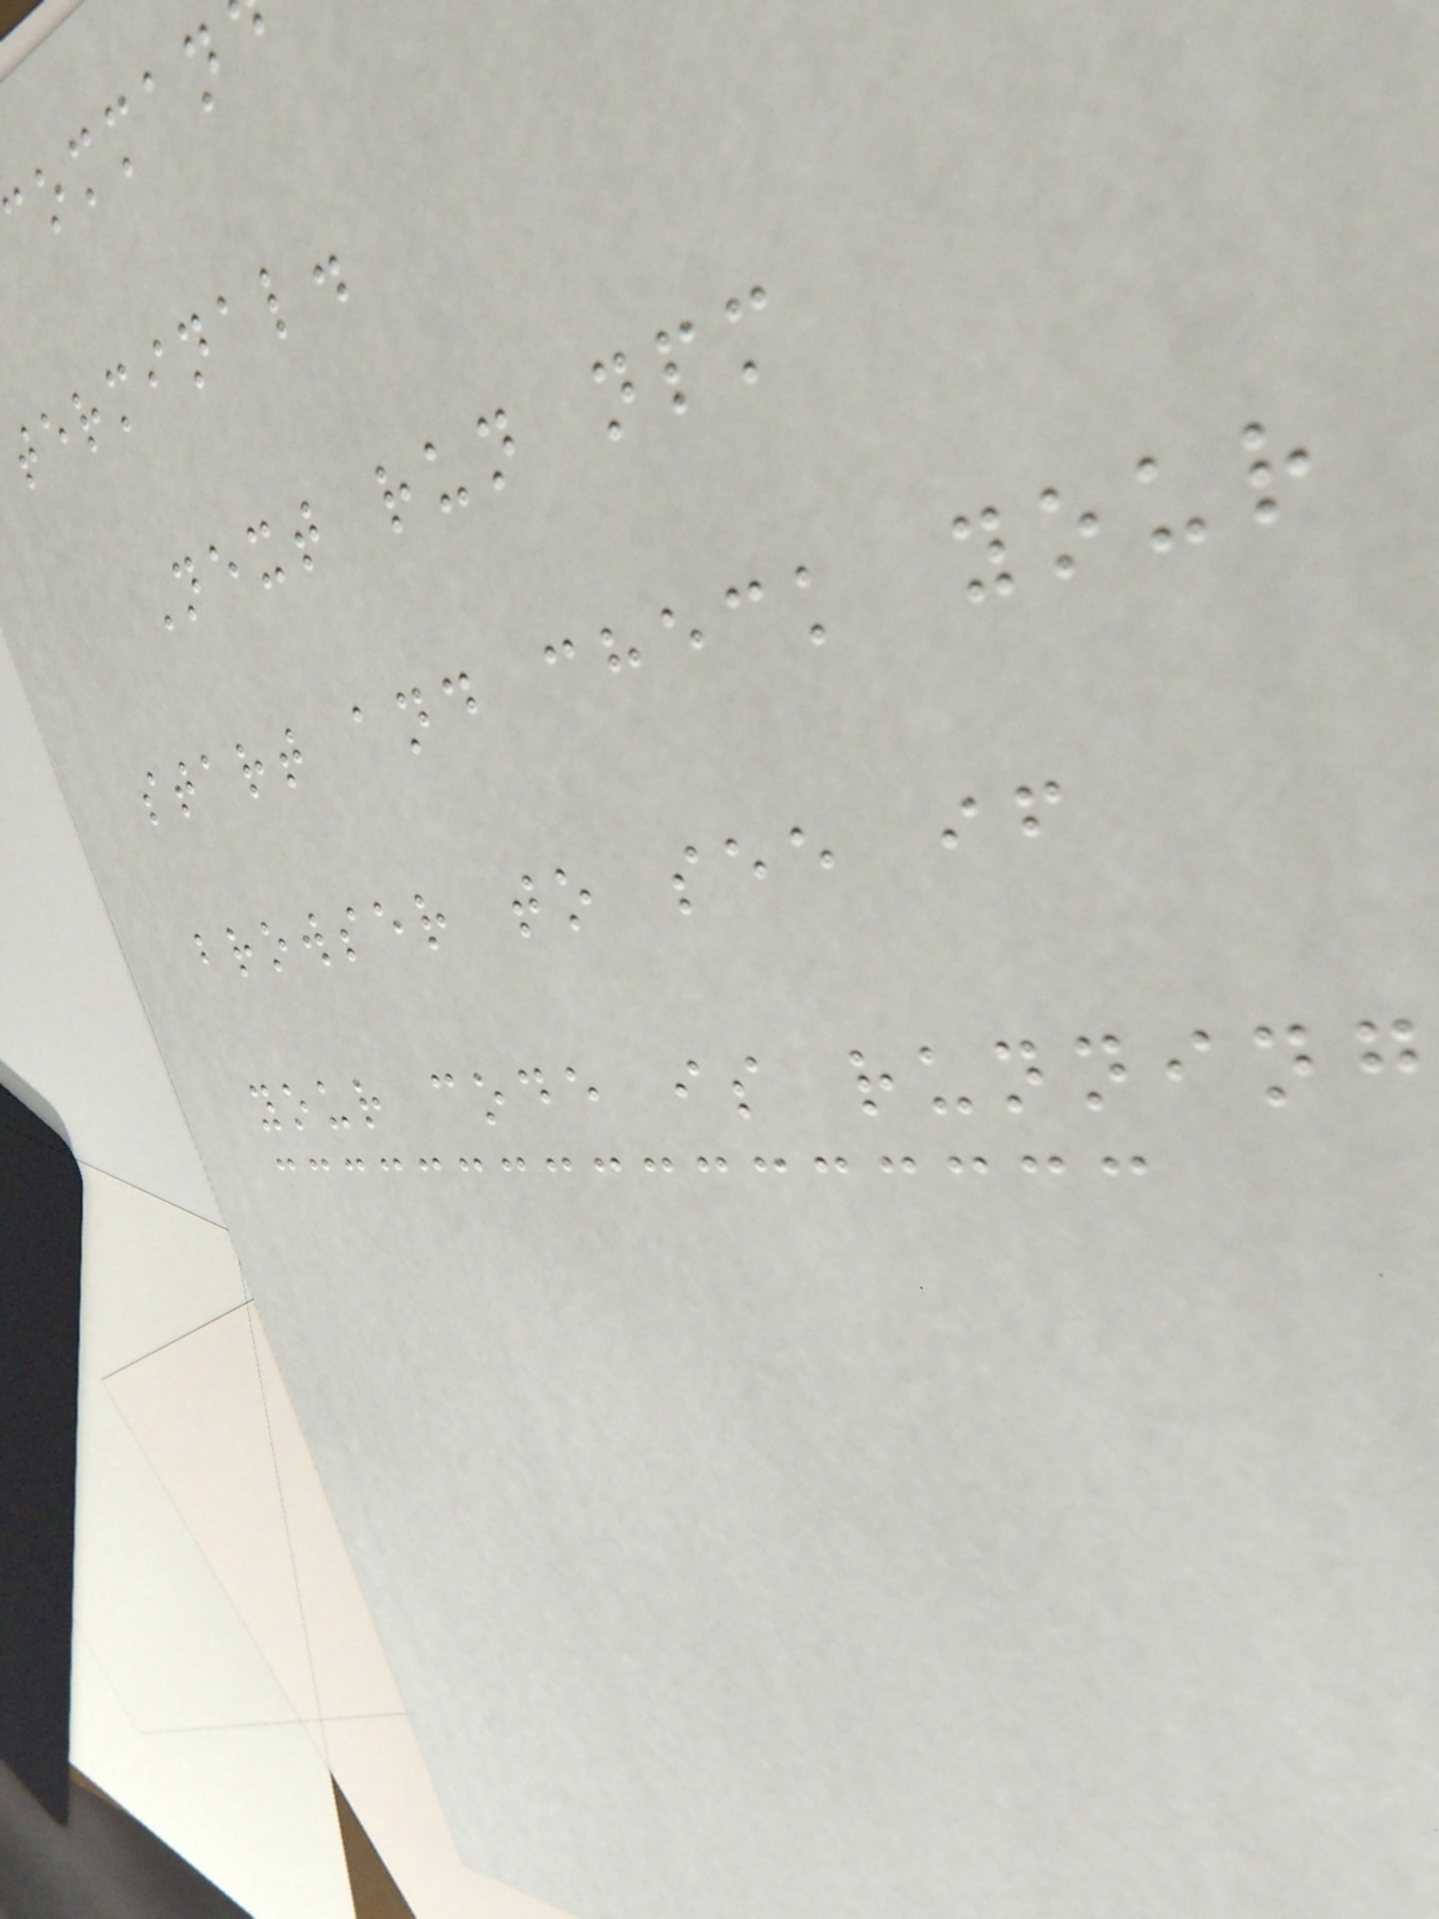comman
terminal.
Next run npm
start and check your
browser to see if
your code is running
